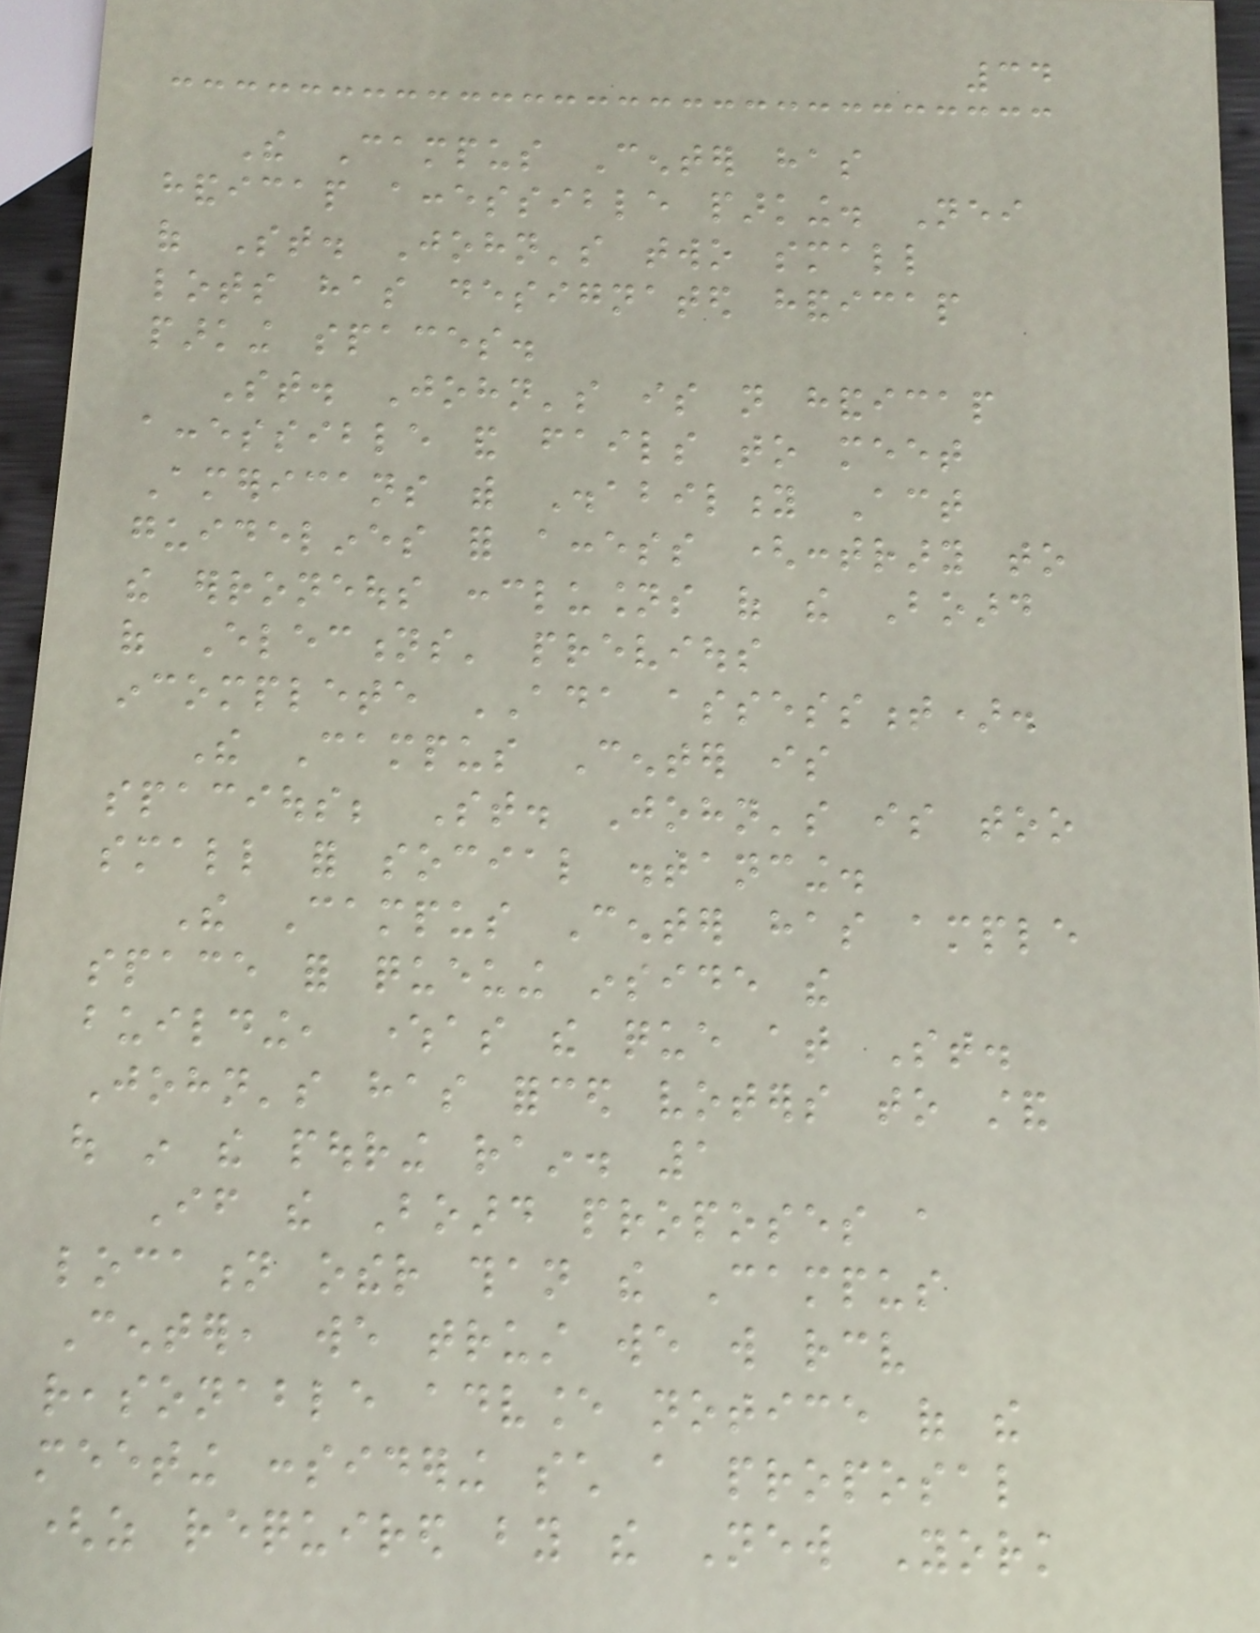34
The Campus Center has
handicap accessible parking. Neither
of St. John's two small
lots has designated handicap
parking spaces.
St. John's is not handicap
accessible and fails to meet
Americans with Disability Act
guidelines for access (contrary to
the erroneous conclusions of the Board
of Elections' previous
incomplete ADA assessment).
The Campus Center is
spacious; St. John's is too
small for social distancing.
The Campus Center has ample
space for queuing inside the
building, whereas the que at St.
John's has forced voters to stand
out in the pouring rain. 1
If the Board proposes a
location other than the Campus
Center, we trust we will receive
reasonable advance notice of the
meeting considering such a proposal
(as required by the New York
